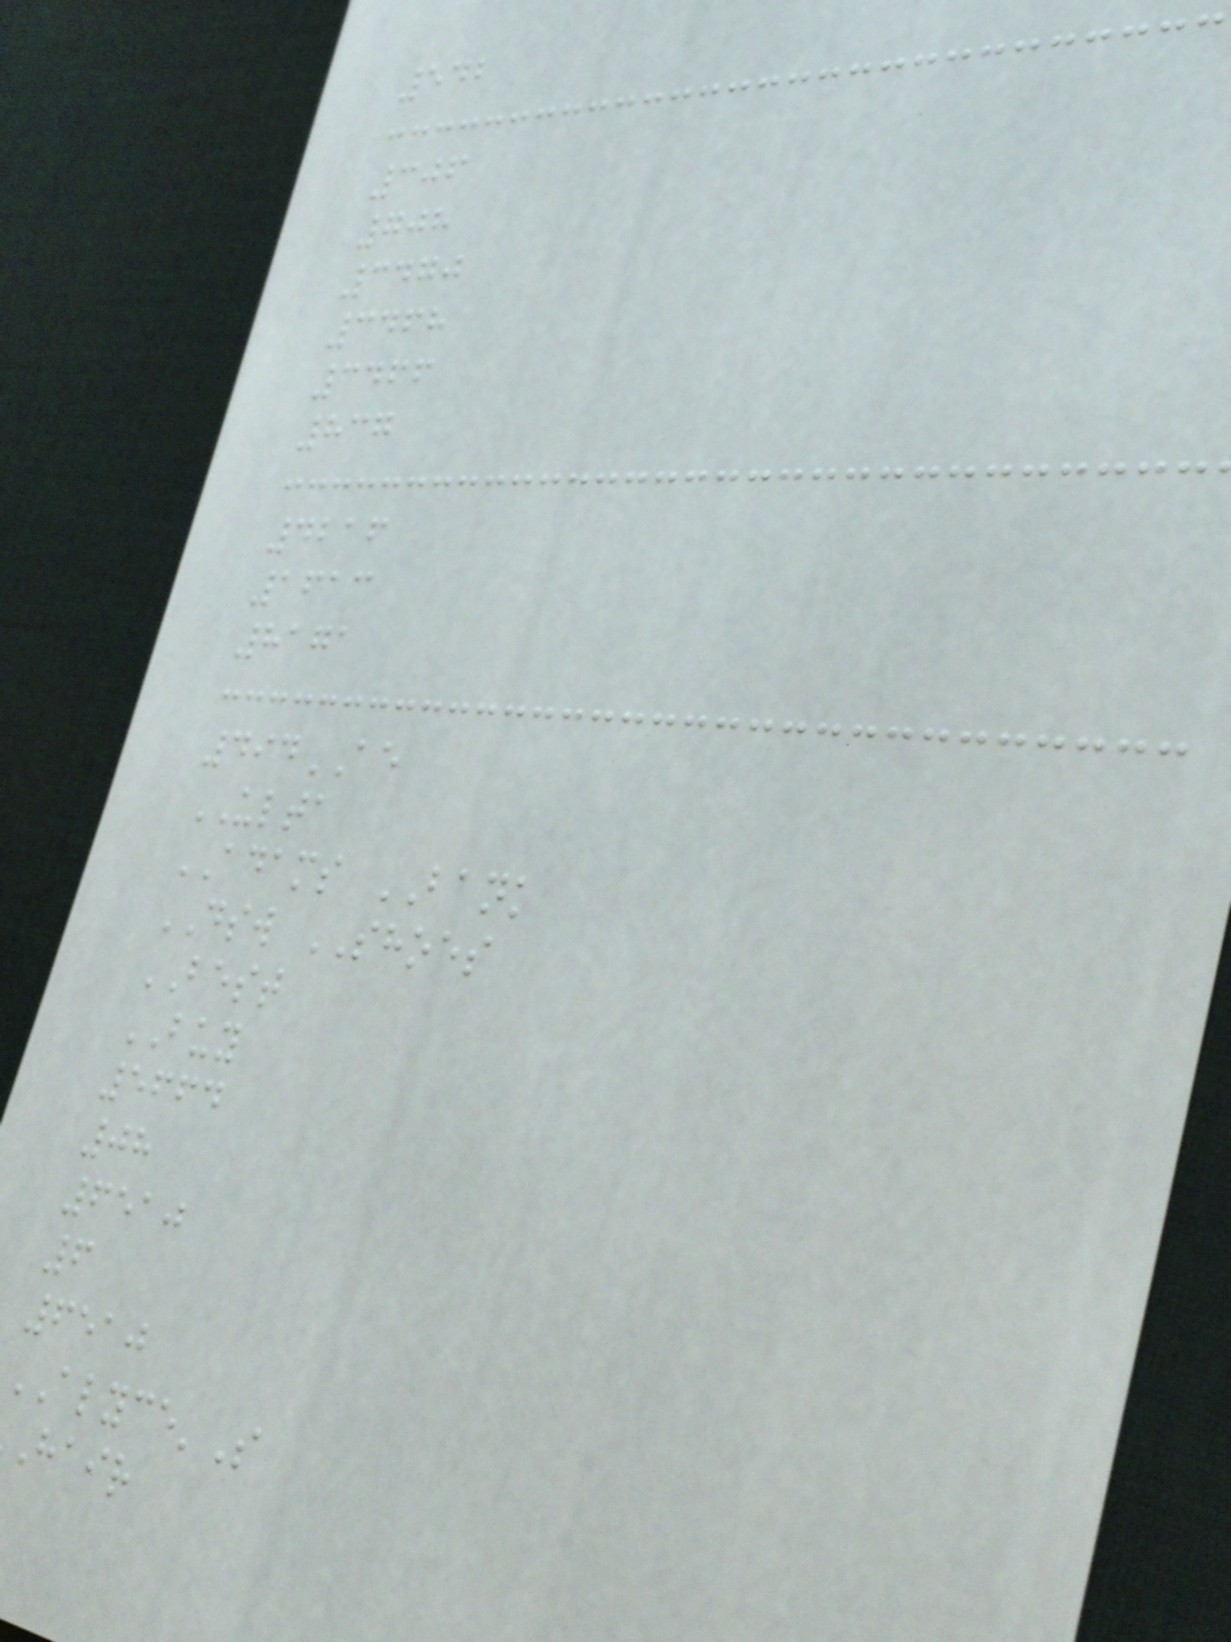542
306
708
3470
3468
3466
837
4216
1613
8171
494AE
ULTA
ADAMS BANK
DSW SHOES
BEST
BUY
5664
08
6510
6
6510
ALYCE'S
hair
